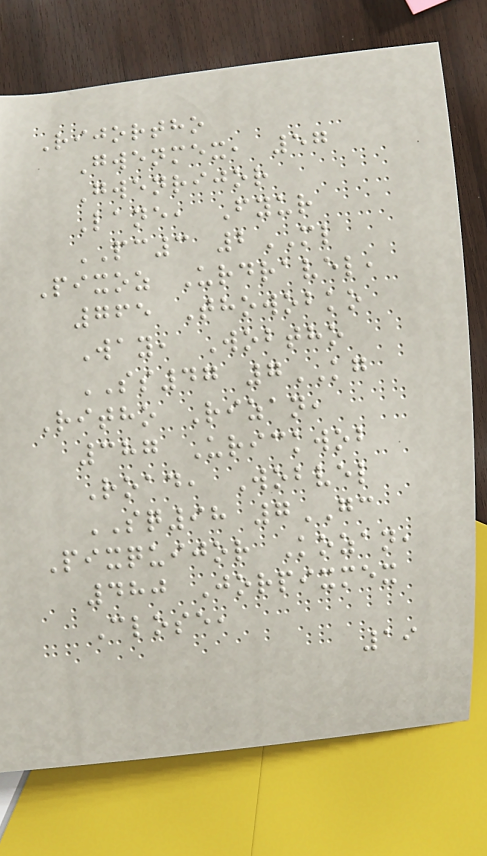Rijortho
Gwenmex, 57
Gwenrijor
Lane, Fyur
PC3 2ML
Pixoz Urdravel,
765 Thowobko
Way, Wobtho
SS47 7KG
Ritho Rizan,
387 Urickwob
Road, Wobvel
SQ98 7GC
Pixquijor Kozan,
480 Jorpixmex
Close,
19
